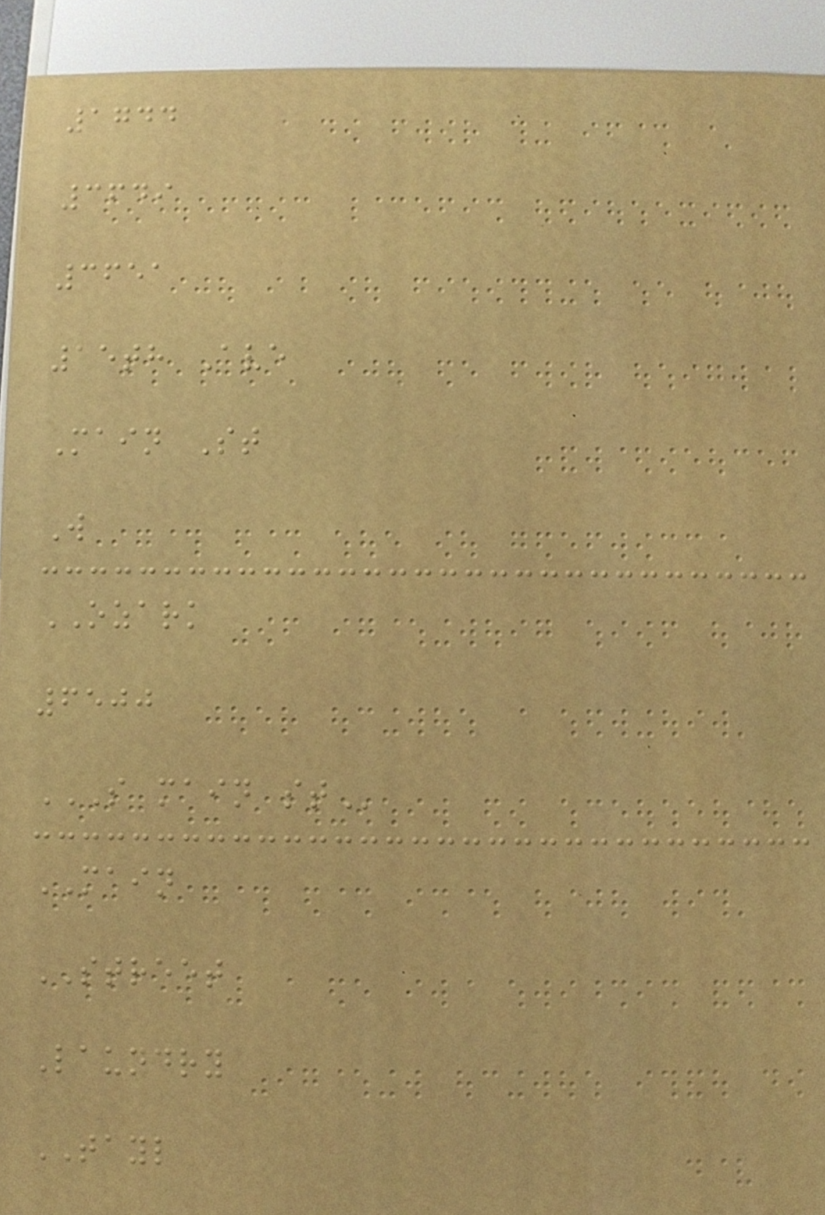1744
3649
3651
15th Ave
Main St
W
OZARK
6500
S MAIN ST
MAIN
STREET
Laundry
TAYL
